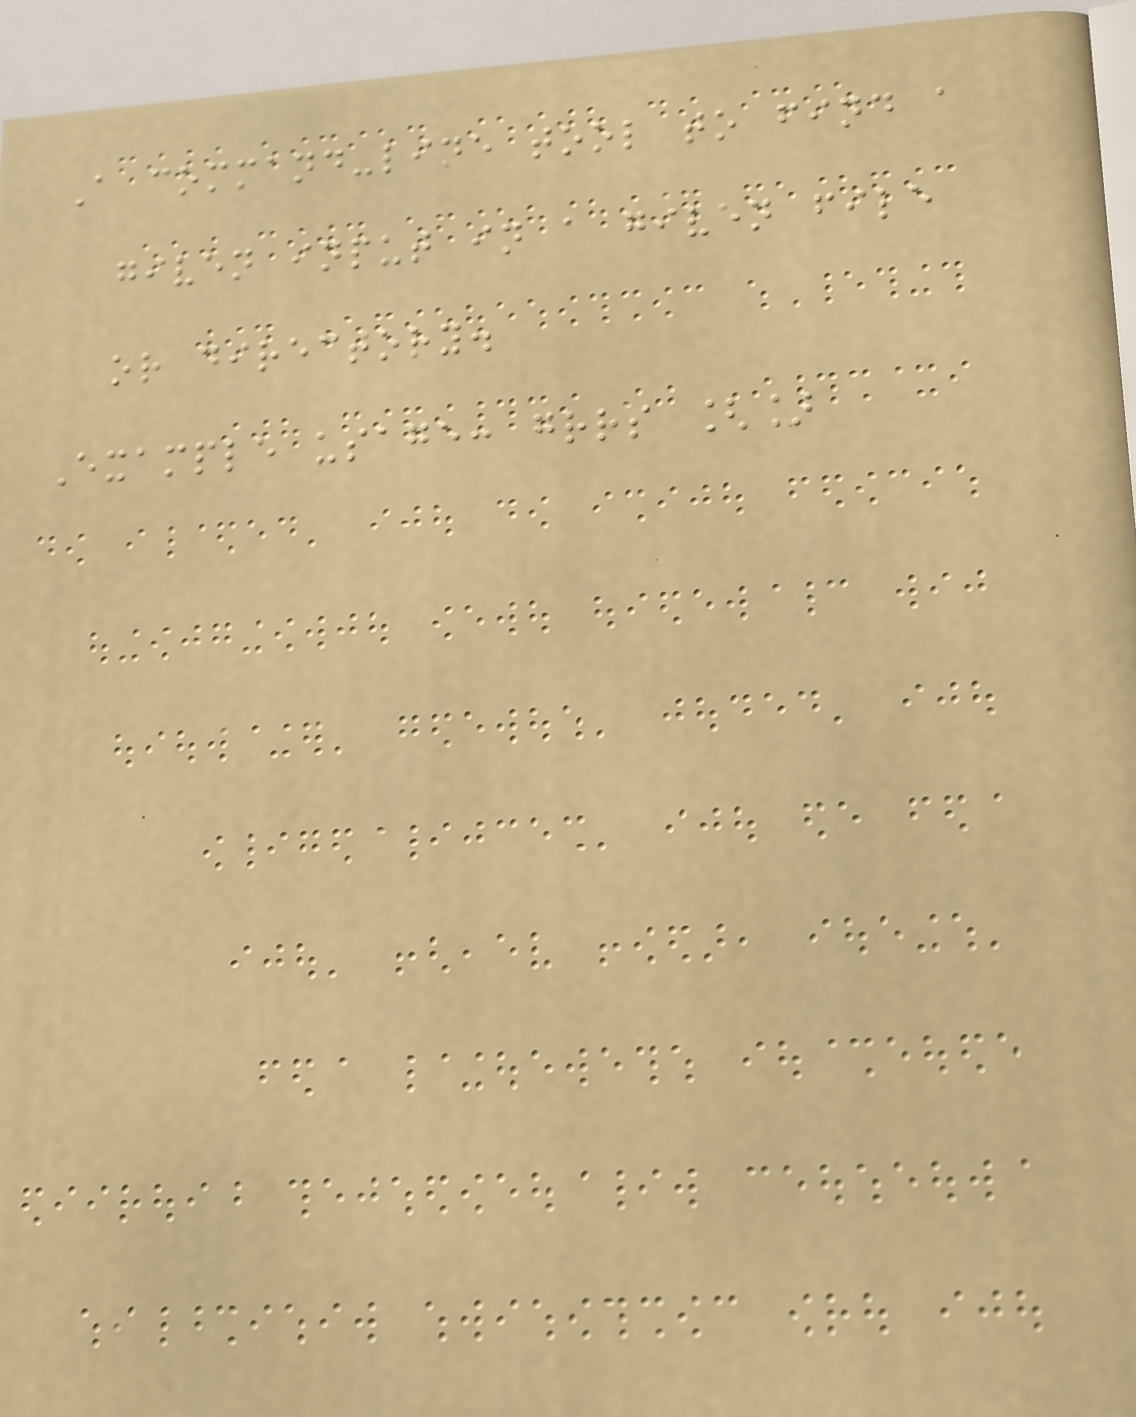A command-line tool to find a
given input in a given file
or directory.
Example usage: grrs []
